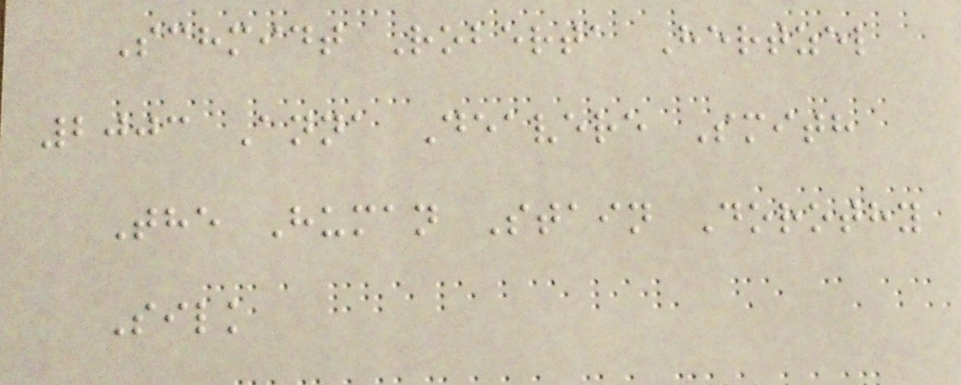Schmidt Roberta Hertzel
2003 Anna Deavere Smith
The Human Stain Dorothy
Silk
